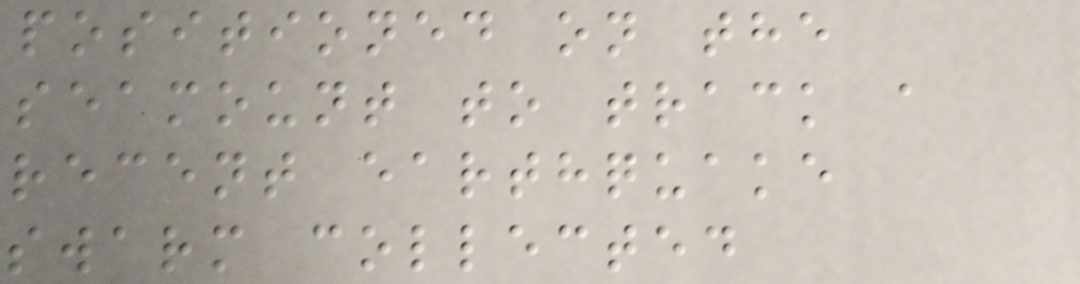positioned on the
seamount to track a
recent earthquake
swarm collected
